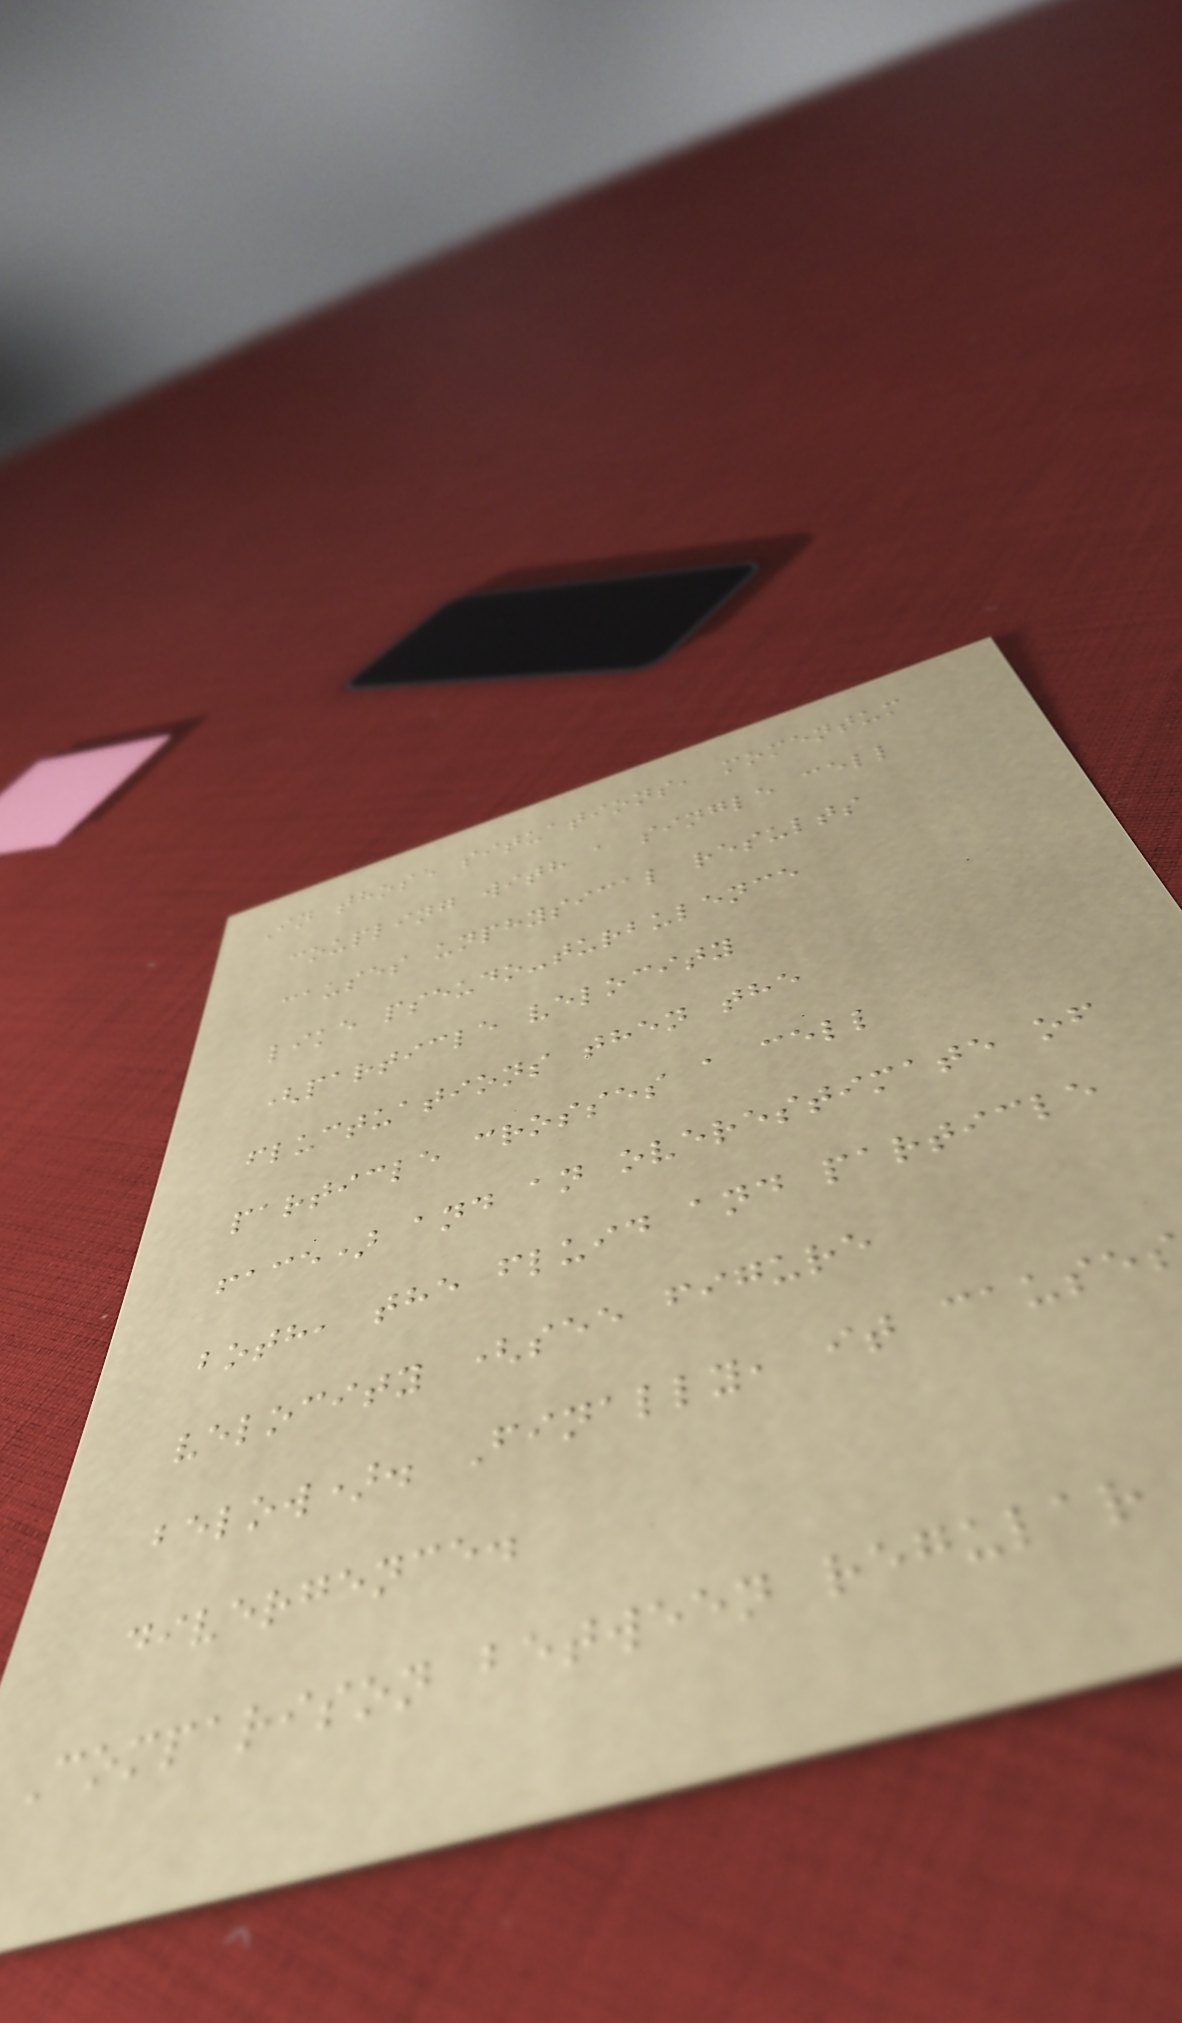In those situations, momentum
coupling with a single cell
causes unphysical results
like pseudo-turbulence
(particle velocity
fluctuations then the
particle crosses a cell
face) and an overestimate of
both, the fluid and particle
velocity (see figure
below). Finally, it causes
divergence.
Comparison between regular
